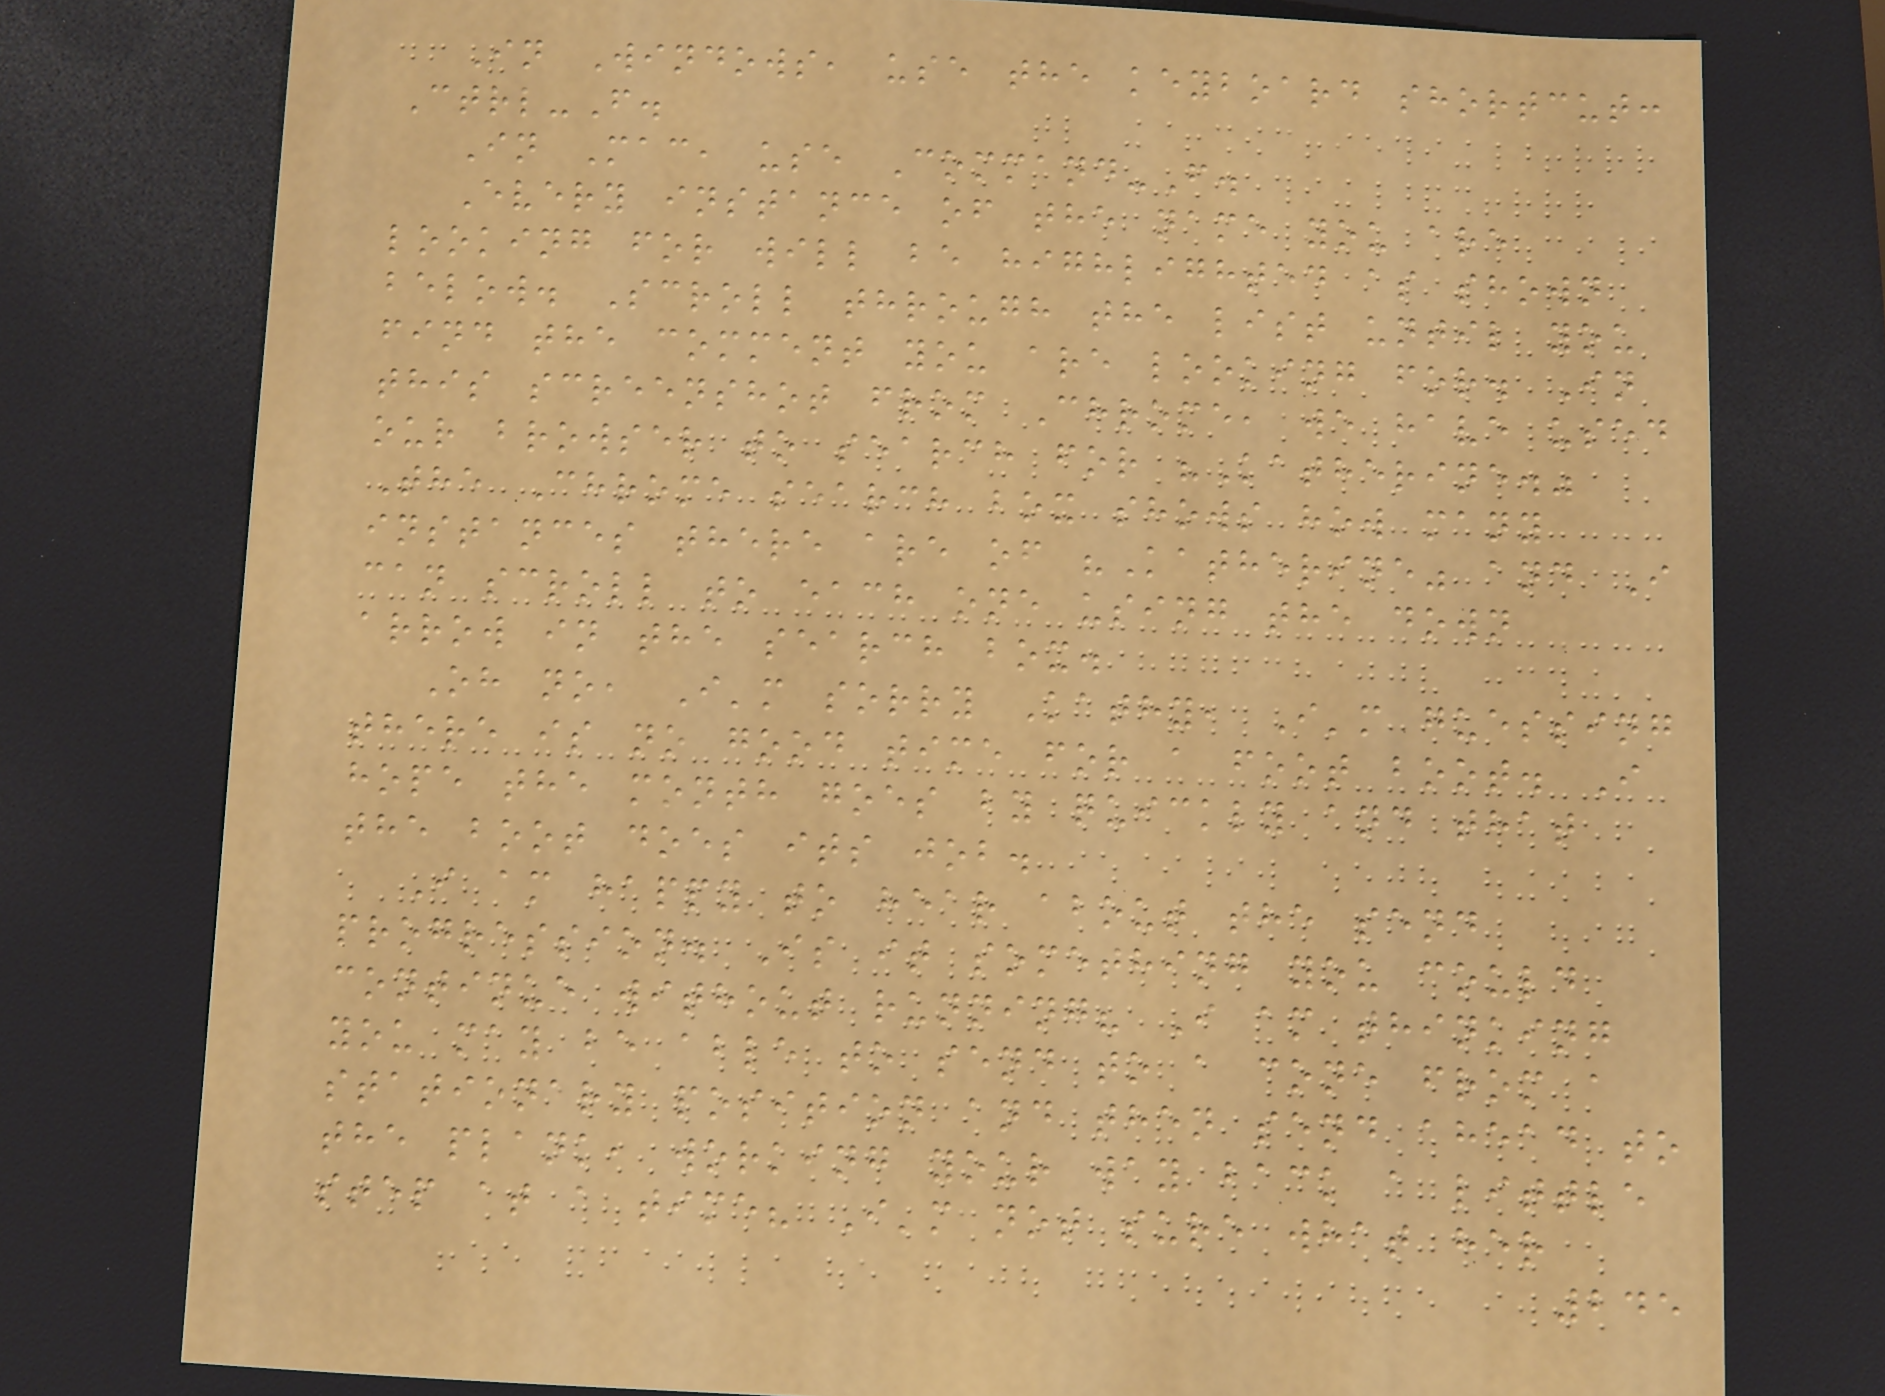In Windows, use the keyboard shortcut:
Ctrl-F.
In Mac, use Command-F.
Every instance of the name you are
looking for will be highlighted as shown
below. Scroll through the list until you
find the comment you are looking for. In
this screenshot from Chrome, we have used
our browser to search for "Katherine."
The Chrome search box shows how many
instances there are of "Katherine" and I
can scroll to each one using the down
arrow in the search box.
Oh no, I'm sorry Kathy, I'm guessing
there is no good time for a foot boot. I
hope the month goes by quickly and that
the boot does its job.
I am happy to hear about the send
progression. Is it something you could
continue without running? I am thinking
you may be able to send to a cone from a
stationary position and then send ahead to
the plank, working your way back a little
step at a time? I'm not sure what her
245
